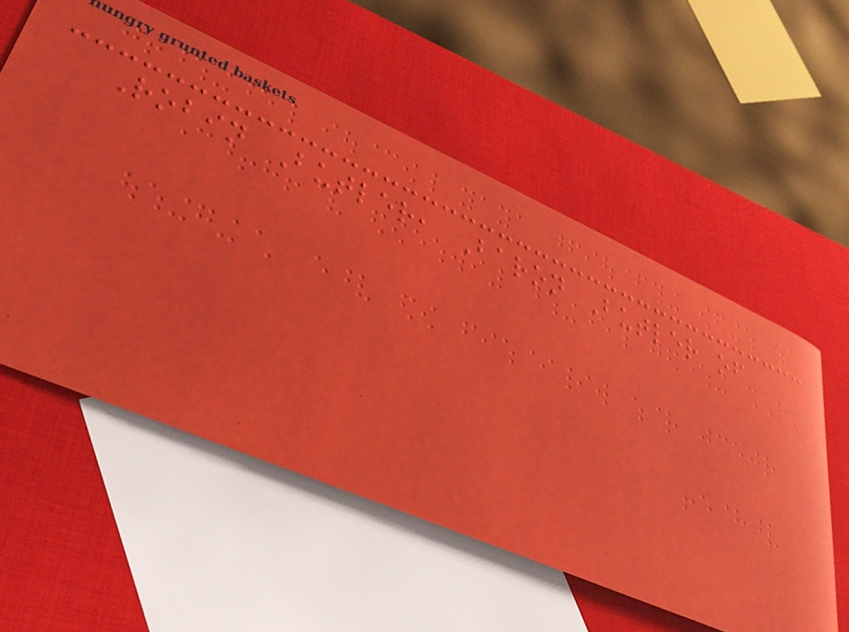Robin Butler, Baron Butler of
